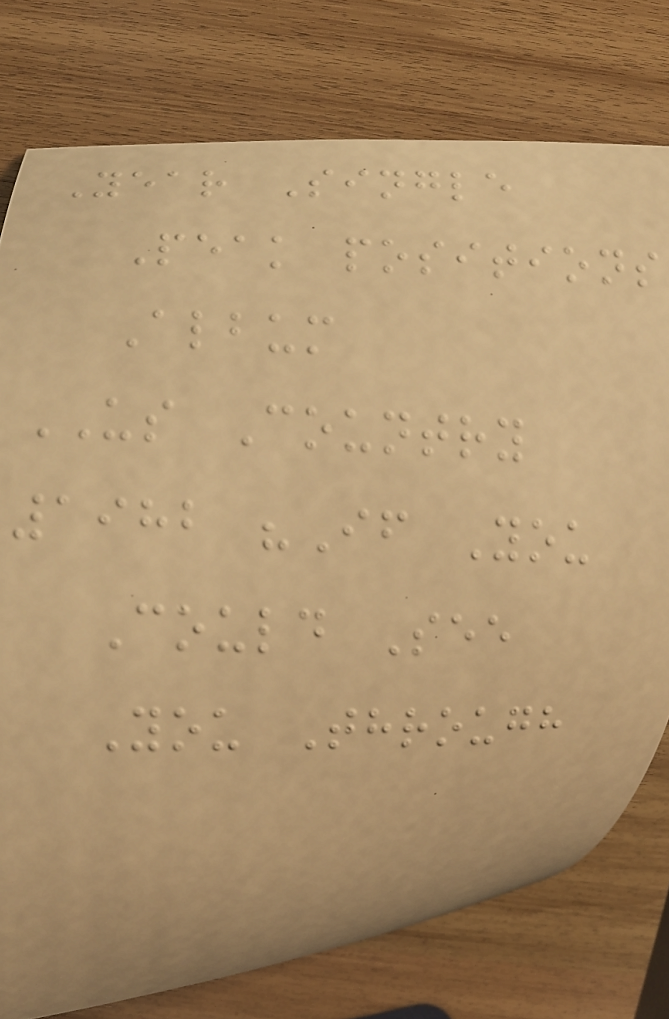Year Single
Peak positions
Album
US Country
1982 "If You
Could See
You Through
